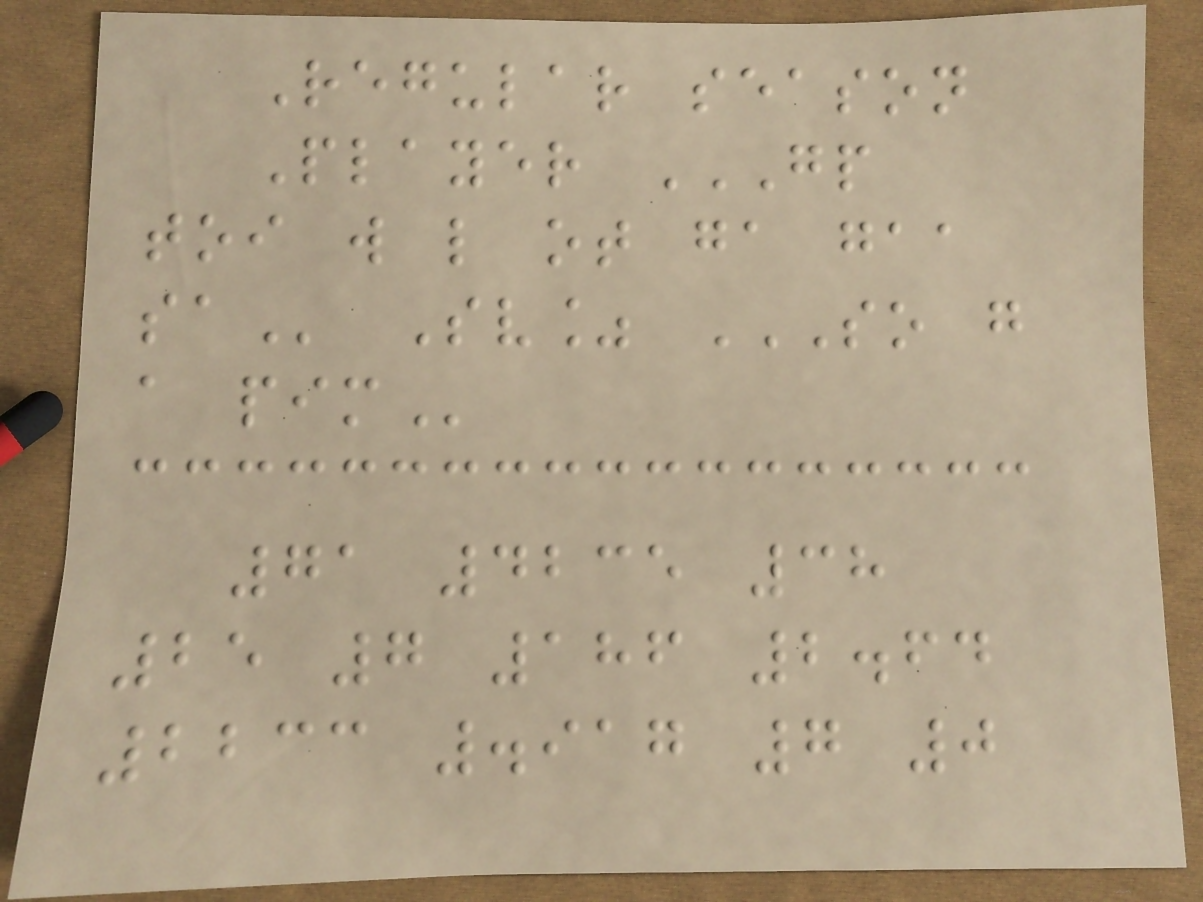Regular season
Player GP
TOI W L OT GA GAA
SA Sv% SO G
A PIM
71 4235 38
25 7 186 2.64
2233 .917 7 0
